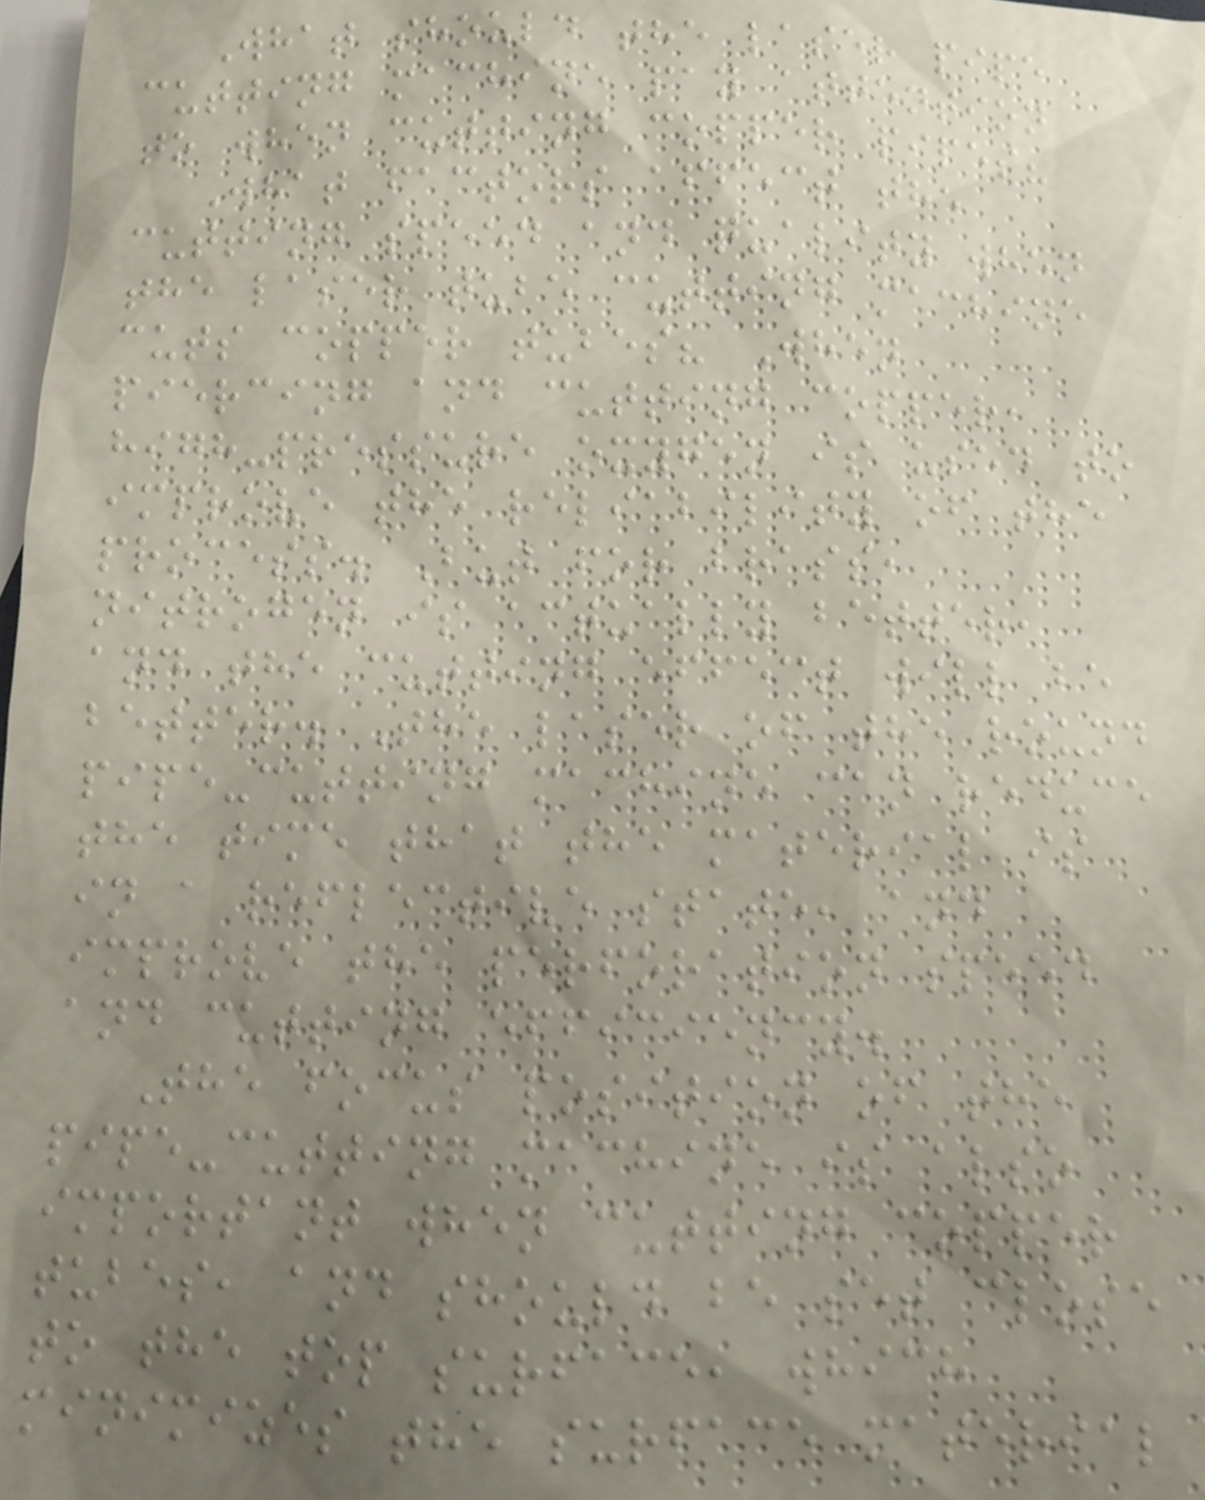What should the laser pipe
cutting machine pay attention
to when cutting copper pipes?
What factors affect the
cutting speed and quality when
the laser tube cutting machine
cuts copper tubes? When
piercing and cutting copper,
high-pressure oxygen is used to
improve the reliability of the
process. But for brass,
nitrogen is actually better,
and the cutting effect will be
better. The laser of the round
pipe-cutting machine can reduce
the time that the material is
in a reflective state, and
improve the perforation speed
and cutting efficiency.
The focus position of the
pipe-cutting machine is also
important when cutting copper
tubes, and should be set close
to the top surface, which
minimizes the surface material
